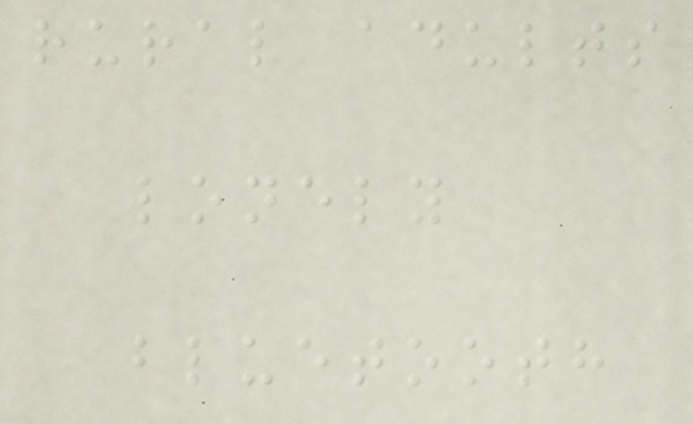rural adults
lonely
bluetooth
